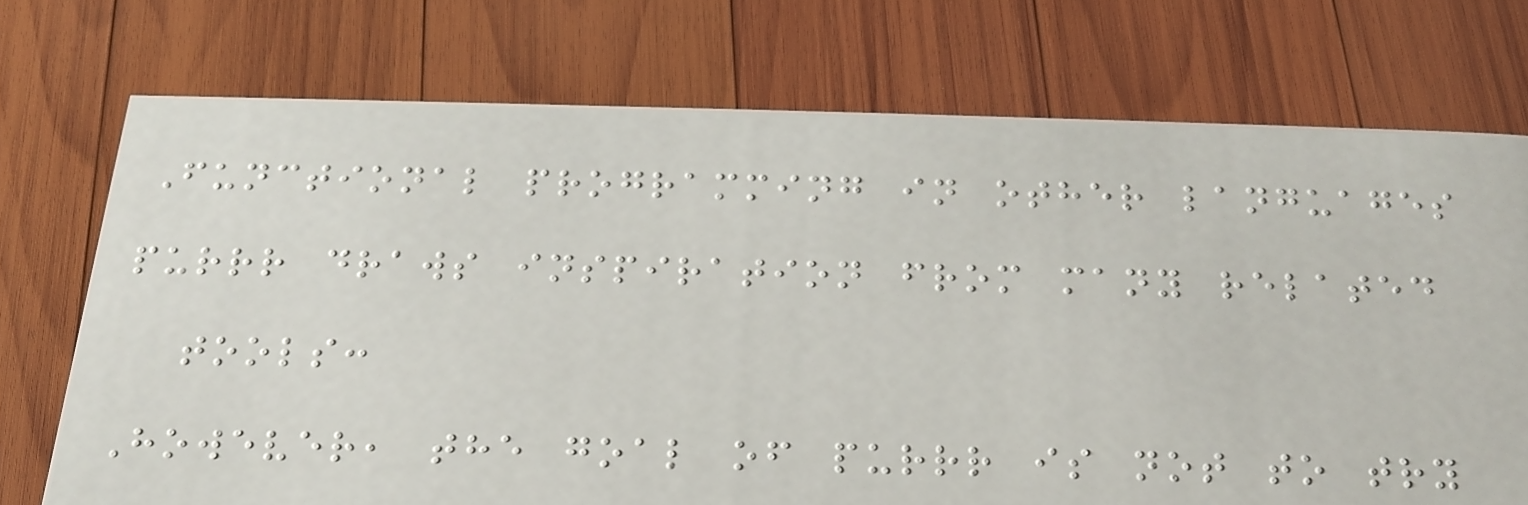Functional programming in other languages
purrr draws inspiration from many related
tools:
However, the goal of purrr is not to try
